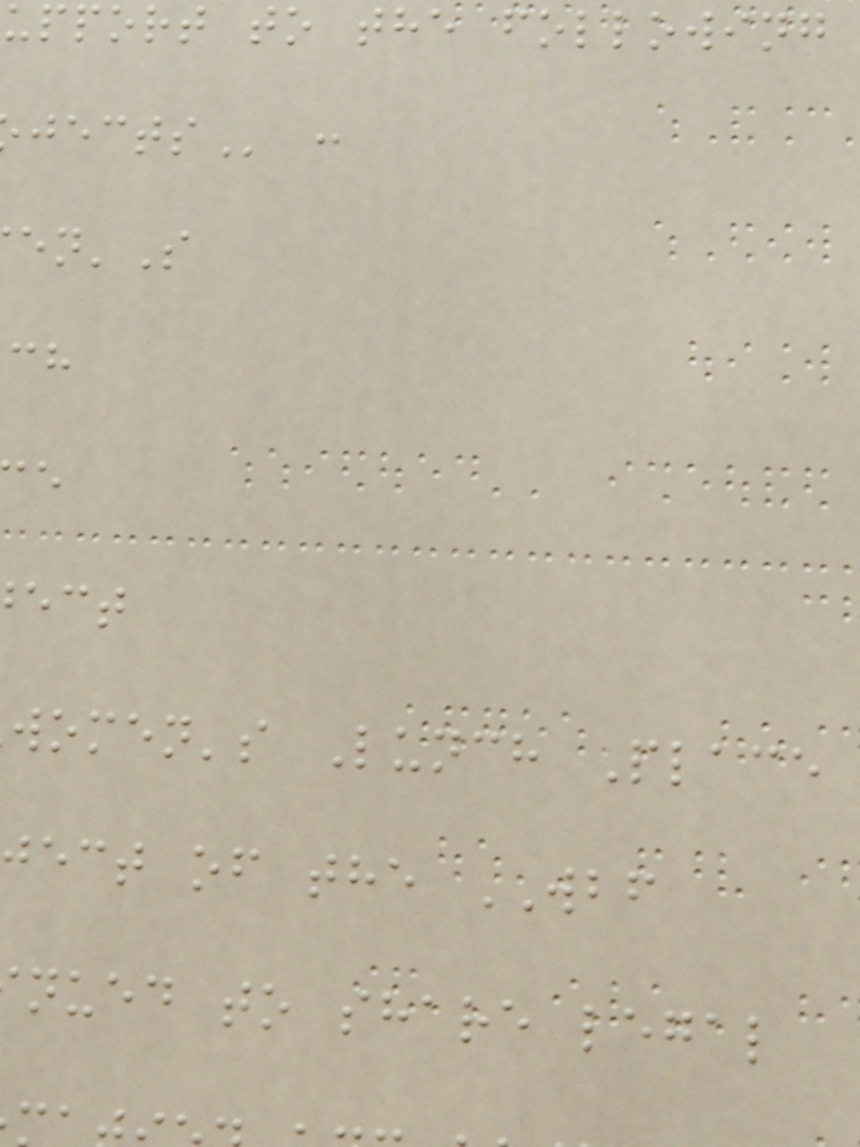upport to the following
women's Lunch Place
ect of the WBF
nued to share legal
